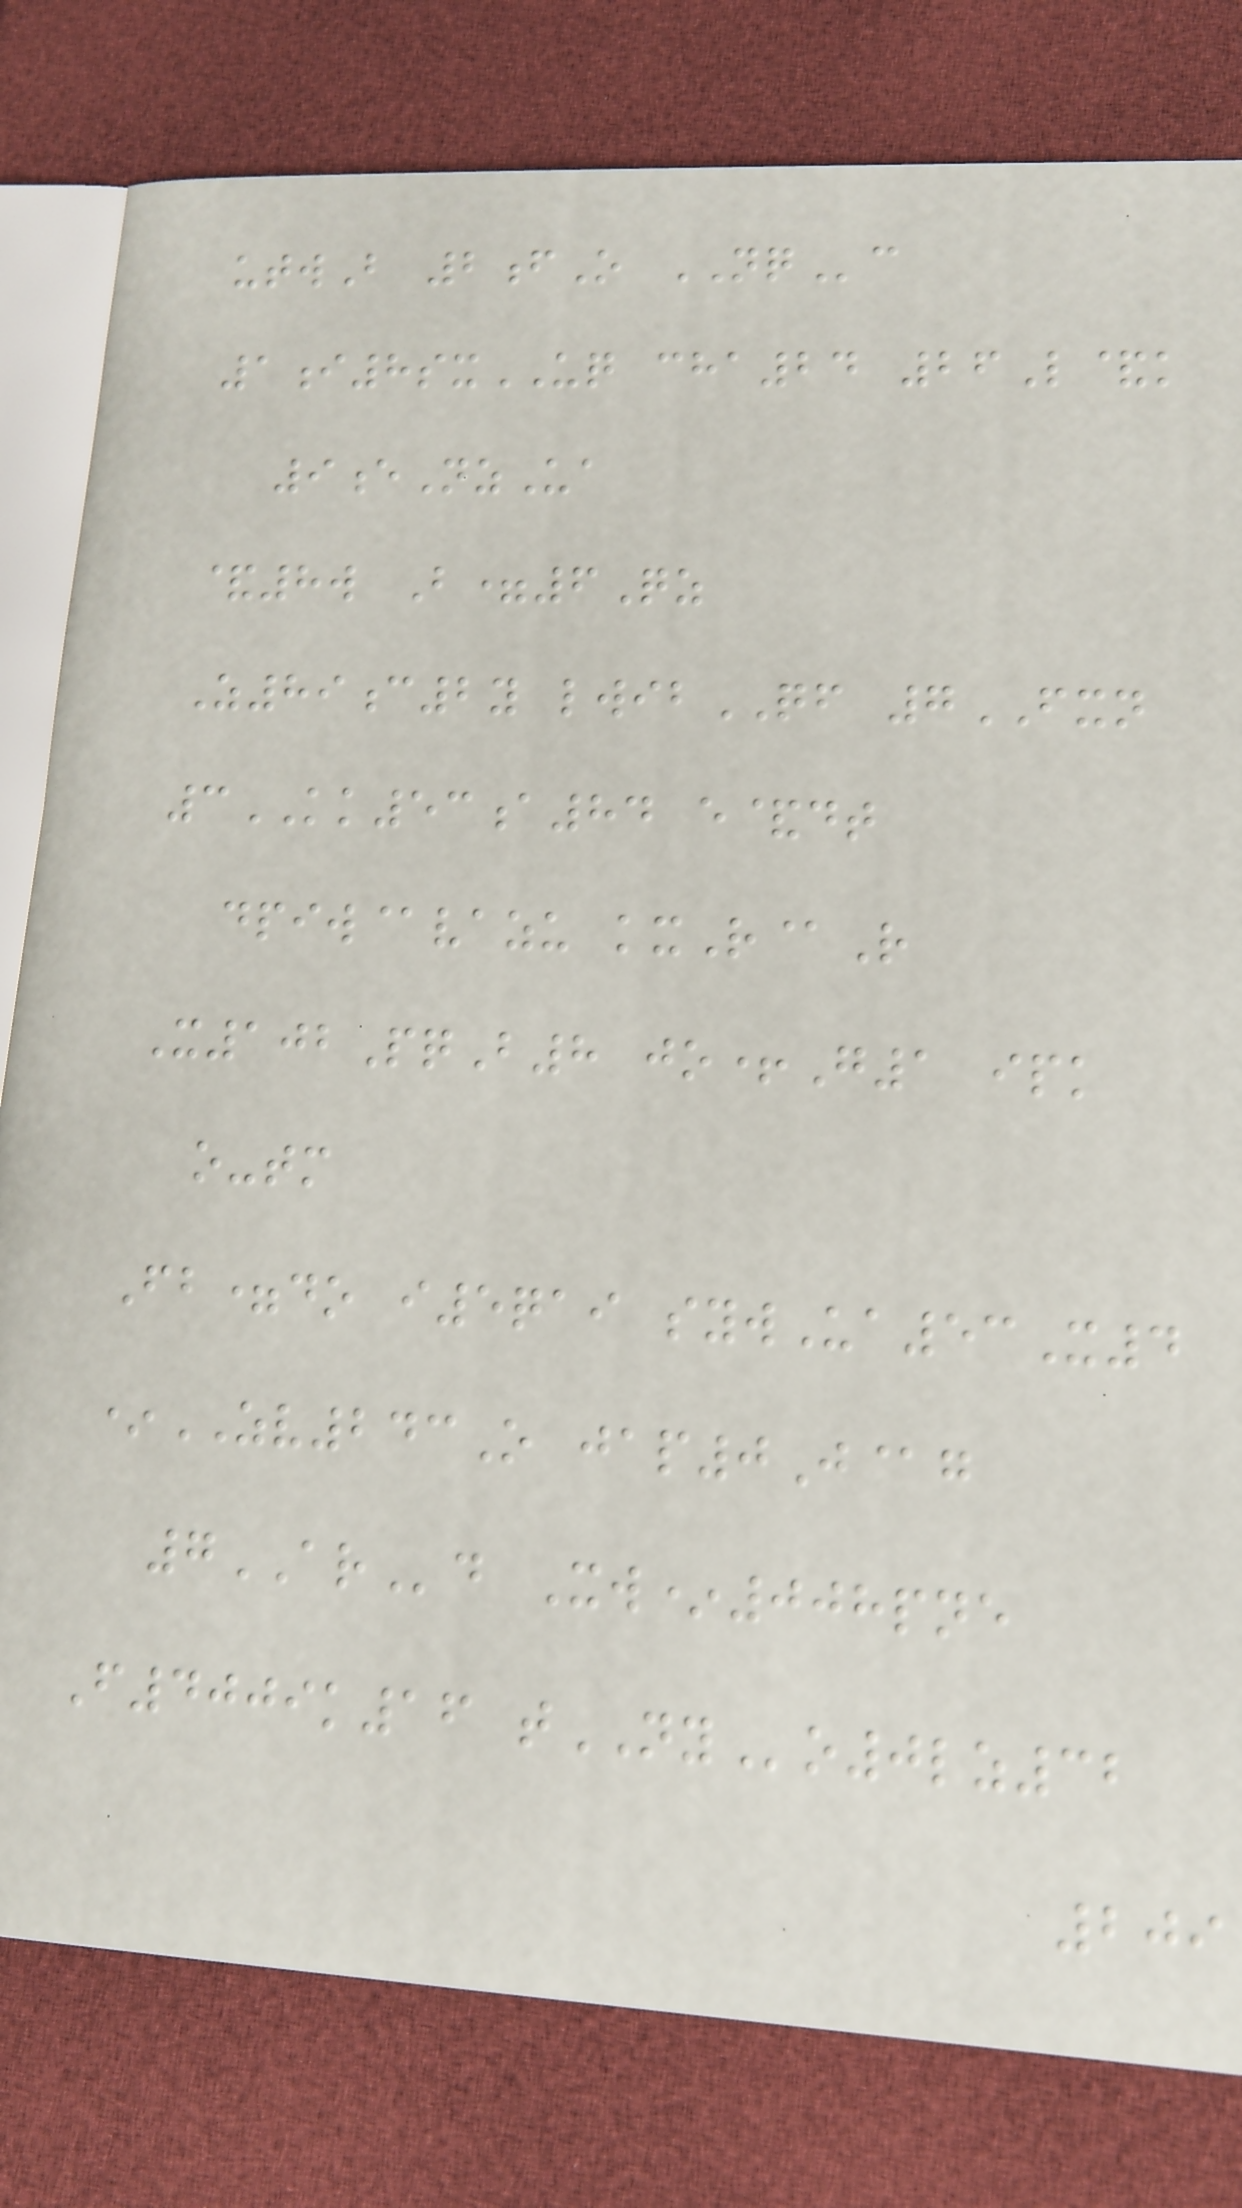utwB 2fO NQc
1i8sxUQ cha24 26L&k
9eNzUa
&8w B=6Qz
Z89c2y lwibQF 7FXN
3KK53a84 e&dt
dpiw@vazu kxR@R
X102PqB8 jo+G1 ipk
o-tm
Fb=do i5qai sywUa53X4
*ZV243O jap0J@g
7ARd Xw*008pne
F4009k16 tNYo0lz32
209
